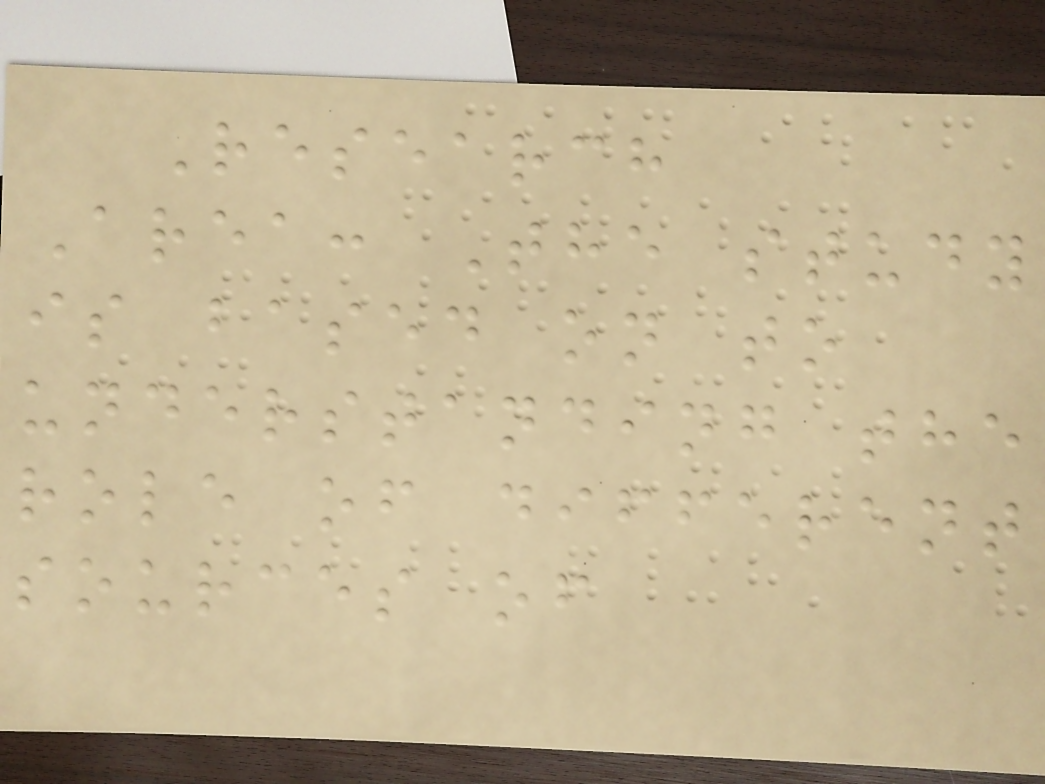Research
Area: The study
is based on to
understanding the
role of different
sources of
